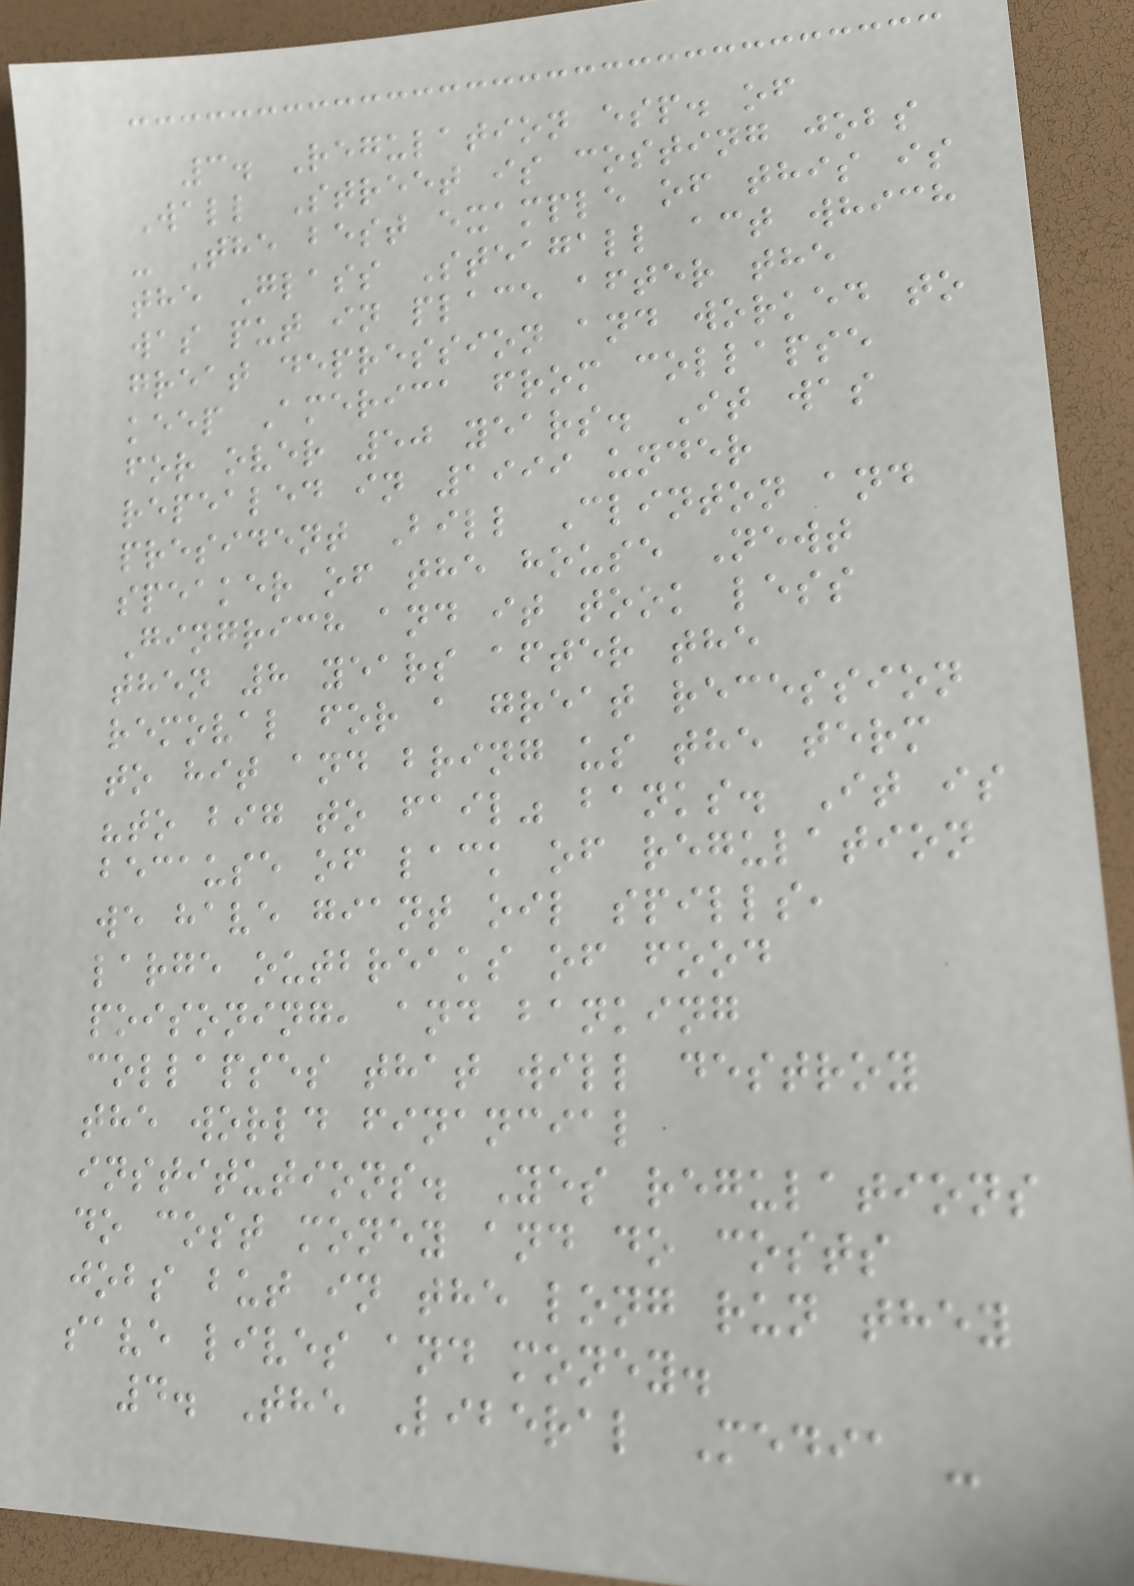3. Regulation esp. of
Wall Street is costing jobs
- The best example of this is
the Glass Steagall act which
was put in place after the
great depression and worked to
keep America from collapse
for over 50 years. It was
repealed in 1999 under
president Bill Clinton and
speaker of the house Newt
Gingrich and it took less
then 8 years after the
removal for a great recession
to hit and bring us the term
"to big to fail" banks. It is
because of lack of regulation
we have giant oil spills,
large outbreaks of food
poisoning, and banking
collapses that will destroy
the world financial
institutions. Yes regulations
do cost money and do costs
jobs but in the long run they
save lives and money.
4. The Liberal Media -
